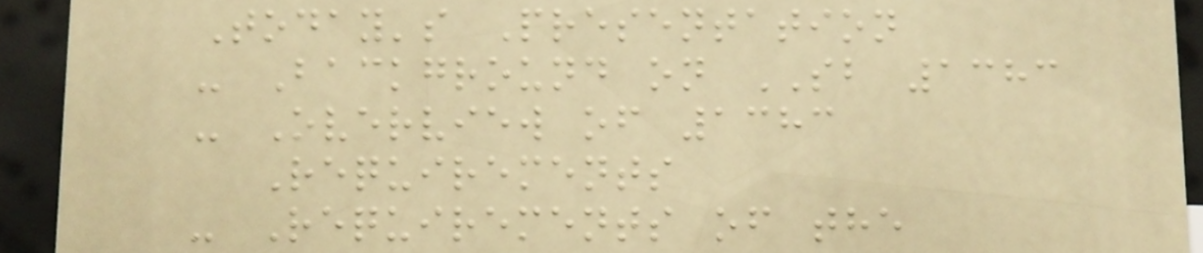Today's Presentation
- Background on SB 1383
- Overview of 1383
Requirements
- Requirements of the
